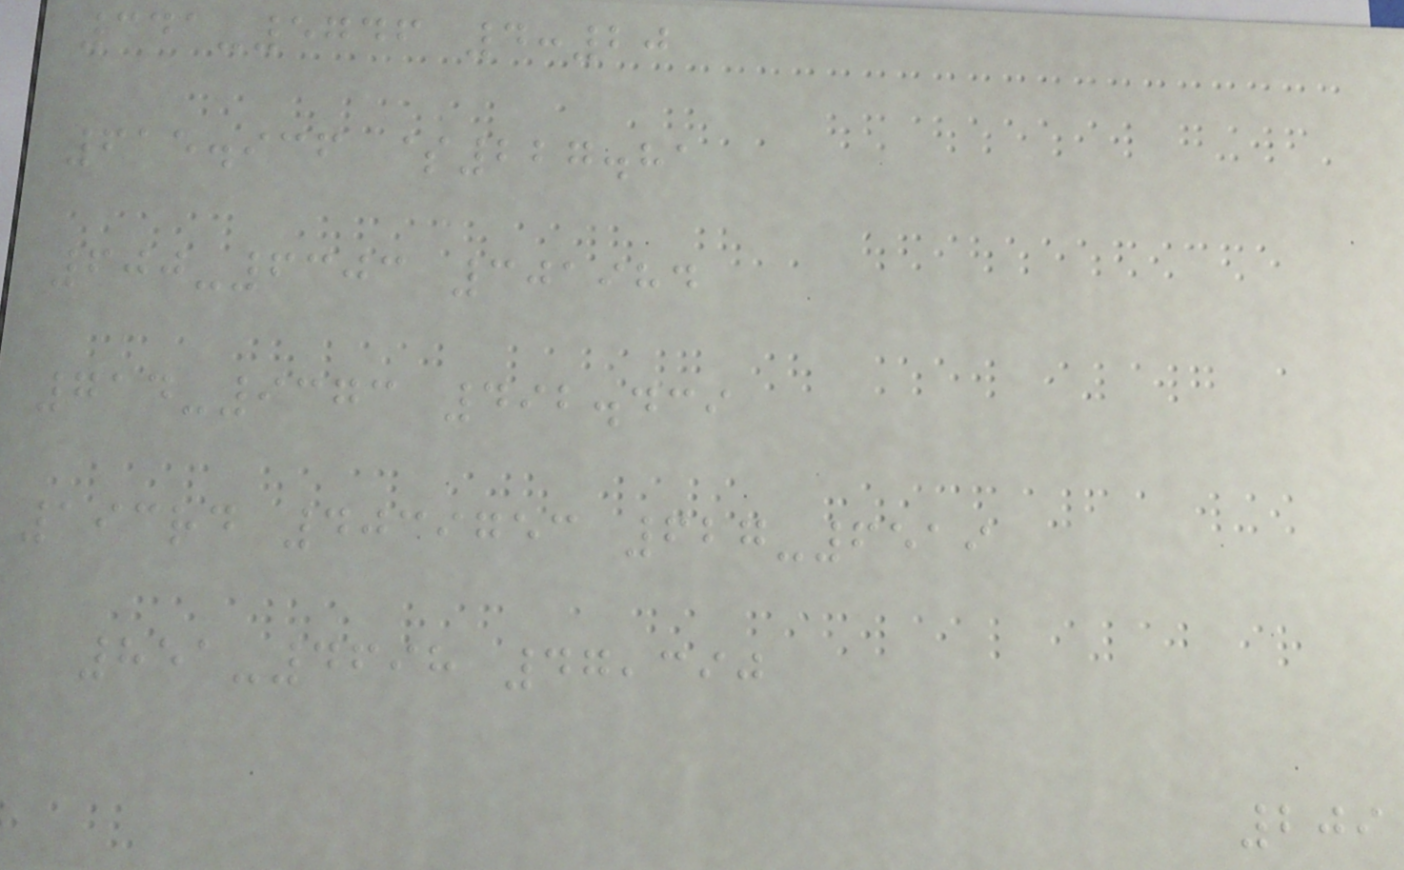341-5746 4:20
615.936 $227.81
600-6303 301984
714-9373 492.439
193rd 4039753 627-6519
851-4698 47,390
209
